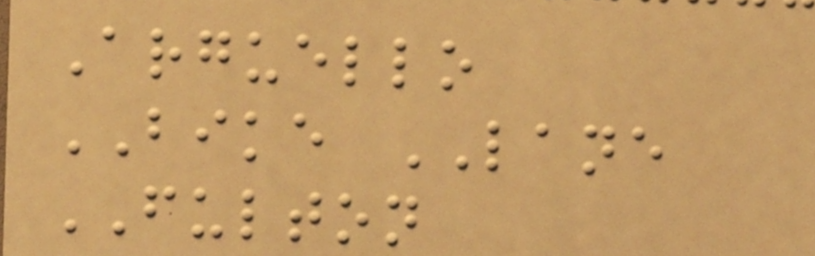Arguello
BIKE LANE
FULTON
